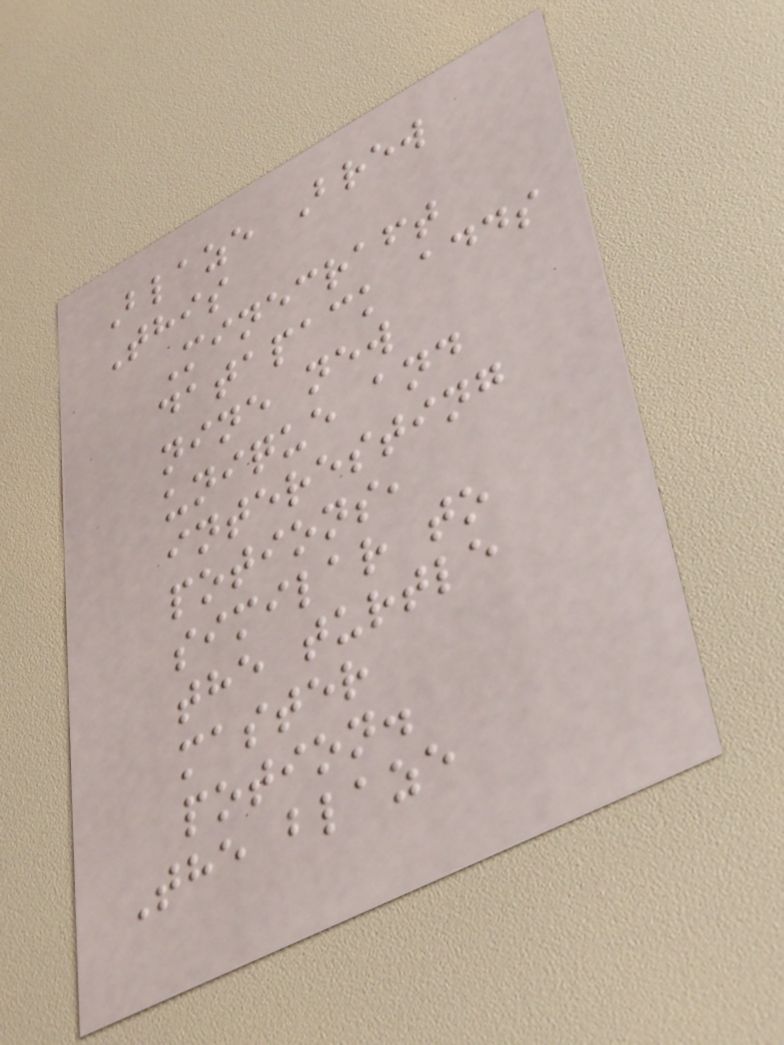Blaze Brew
This
Minecraft
datapack adds
nine new
unique and
interesting
potions,
similar to
the turtle
master
potion.
The blaze
